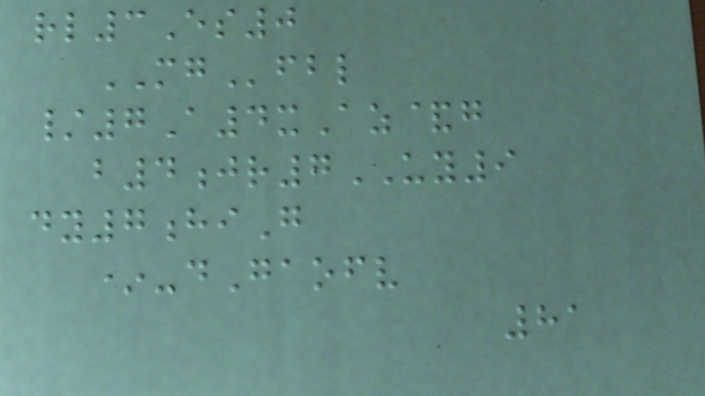rl3Es0
MGfbl
/7A4xAz&g
b4jr7UY9
dy7hiG
*-dGaofv
81
